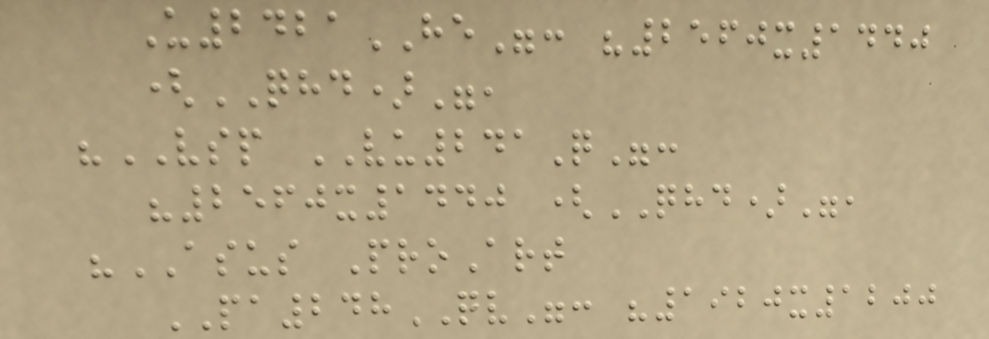U2421HE": "2560x1440
(QHD)",
"VSP VU241Q":
"2560x1440 (QHD)",
"ASUS ProArt
PA248QV": "1920x1200
